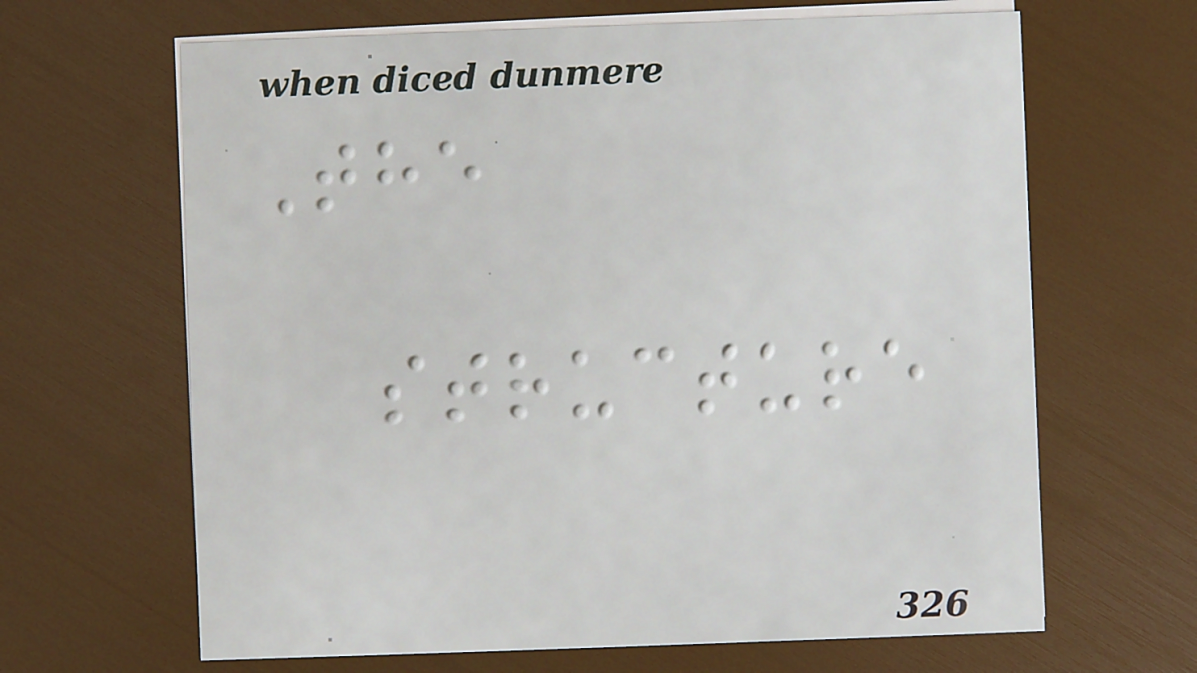The
structure
